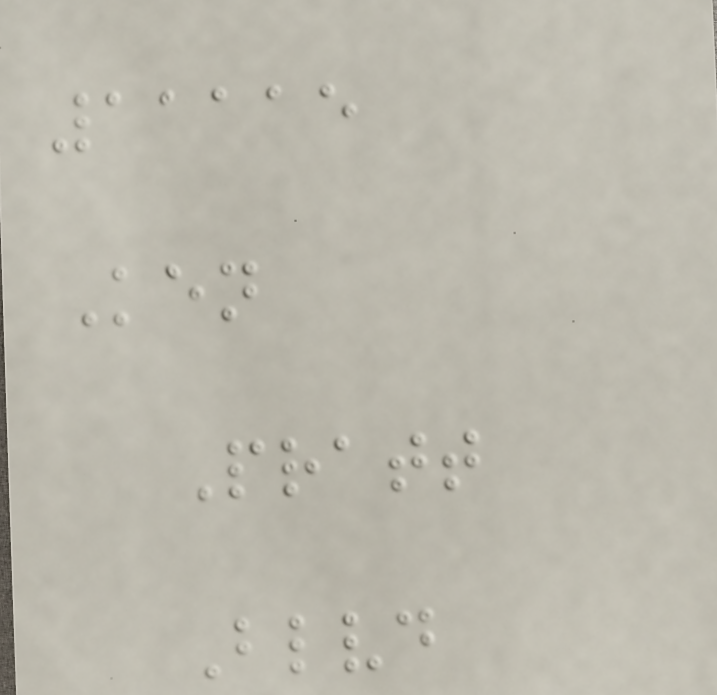11115
Ken
Pratt
Blvd
